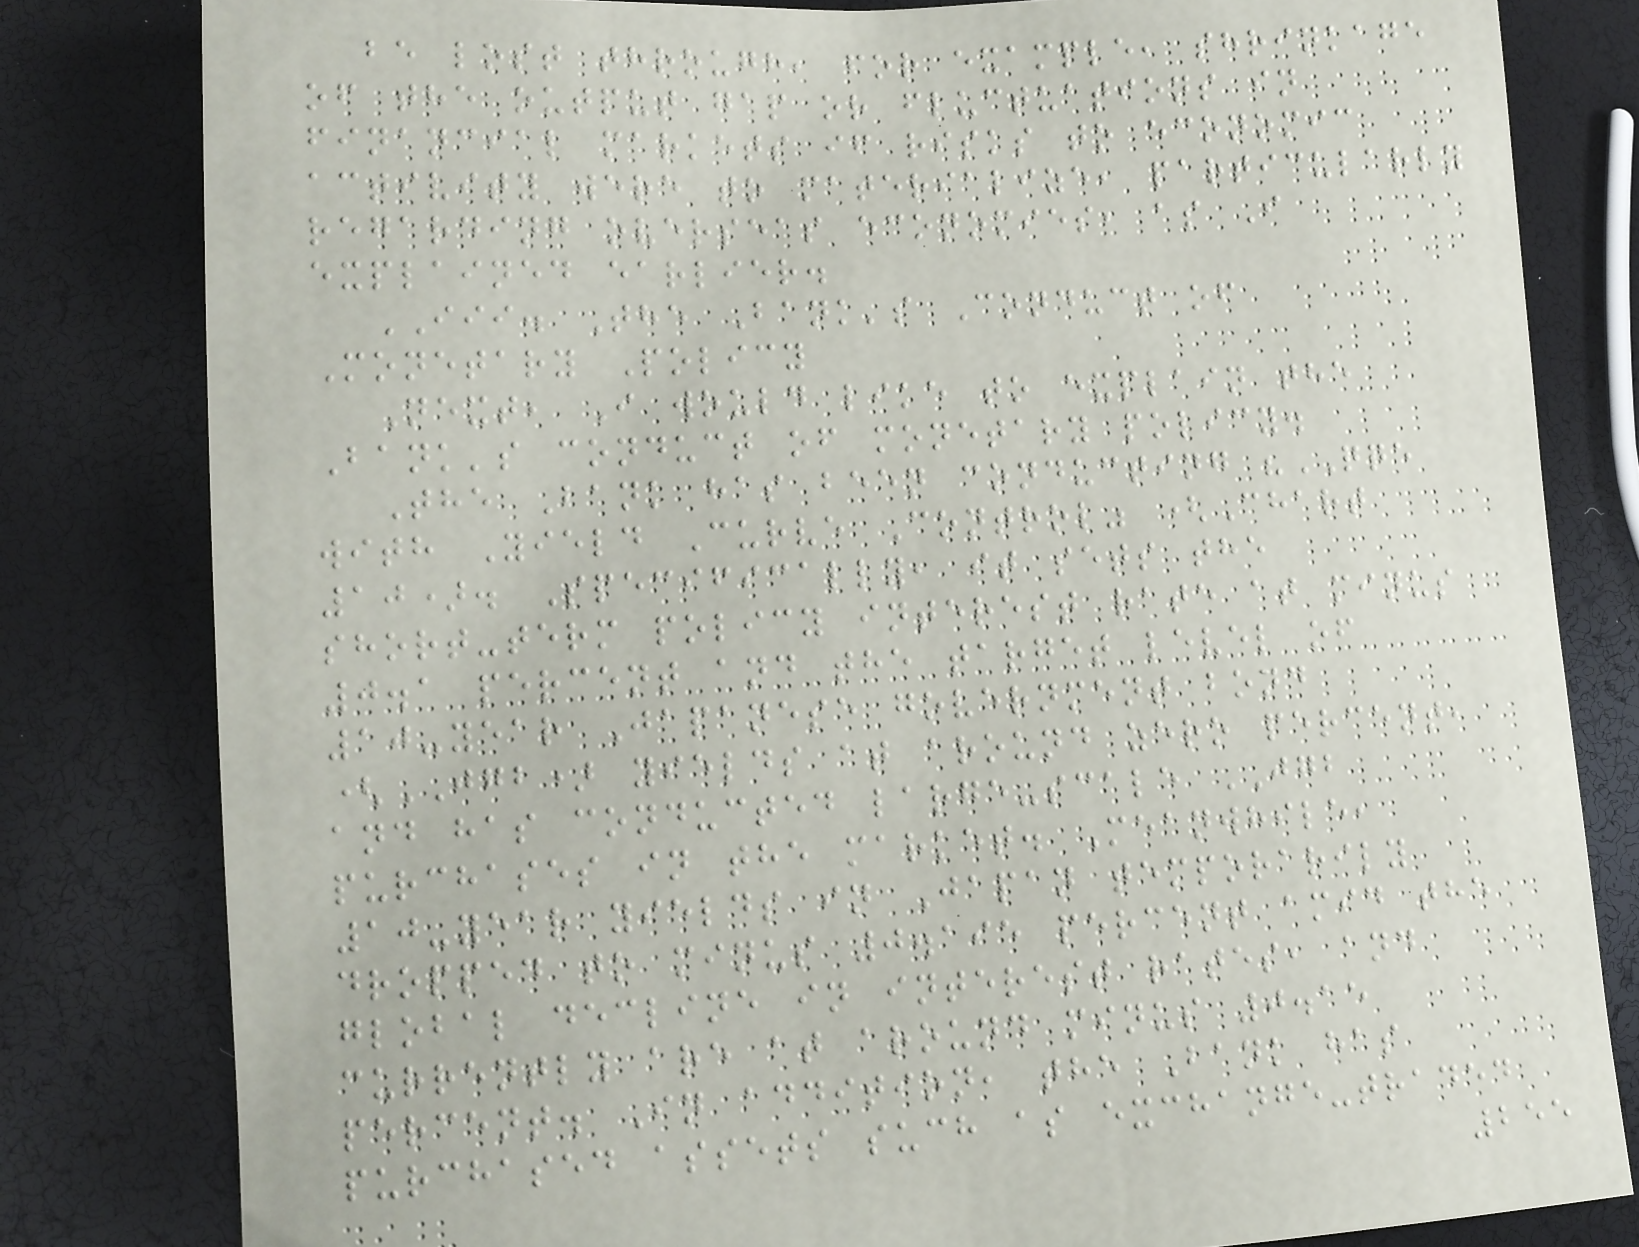be lost through, for example, shrinkage
of the output gap or fluctuations in
financial markets if risks to economic
activity were to materialize, particularly
regarding overseas economies, as I
explained earlier.
III. The Bank's Conduct of
Monetary Policy
Next, I would like to explain the
Bank's conduct of monetary policy.
The Bank has been conducting "QQE
with Yield Curve Control" (Chart
10). Specifically, it sets the
short-term policy interest rate at minus
0.1 percent and the target level of
10-year Japanese government bond
(JGB) yields at around zero percent,
and has conducted large-scale JGB
purchases in the market. Meanwhile,
10-year yields in Japan temporarily
dropped to minus 0.195 percent amid the
global decline in interest rates, and
currently are at around minus 0.15
percent. In addition, the Bank has
purchased assets such as exchange-traded
255
